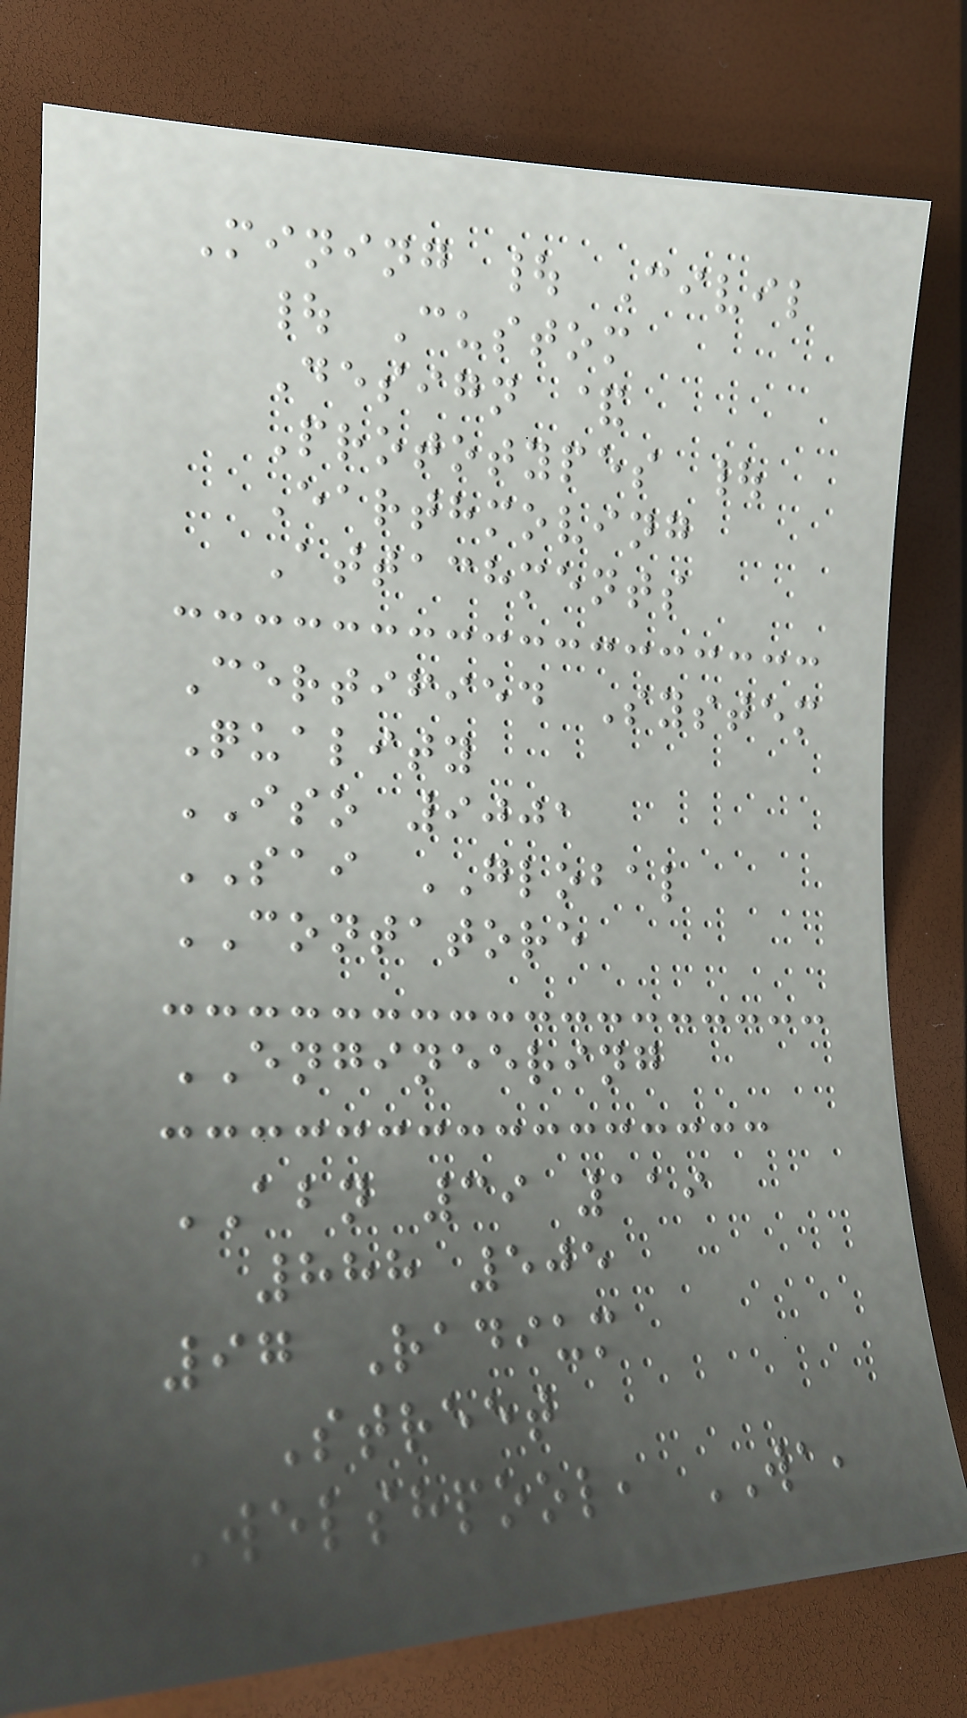Mining | Civil
| Custom
Design &
Prototypes |
Earthmoving
Attachments
Certified System
Quality
ISO 9001
SAI GLOBAL
CONTATORE
ENGINEERING
ABN 39 119
888 505
97 Radium
Street
Welshpool, WA,
